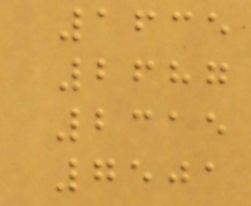1635
2687
2315
7501
